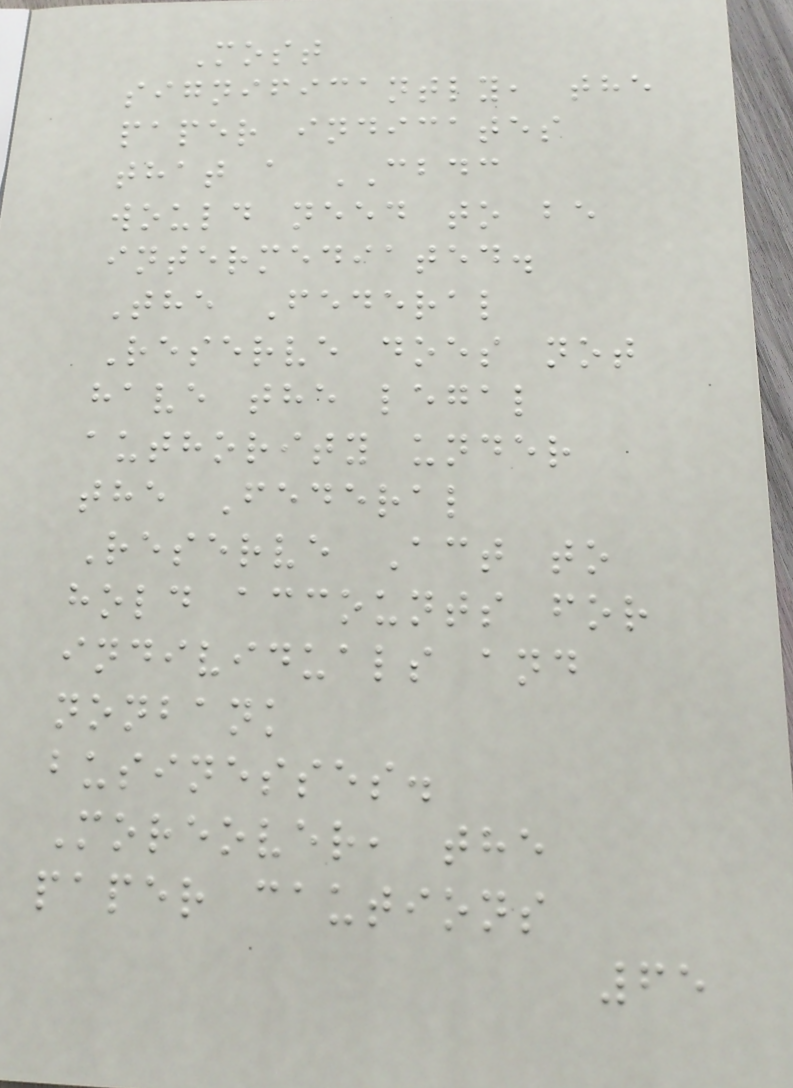Most
significantly, the
paper indicates
that a CBDC
would need to be
intermediated.
The Federal
Reserve does not
have the legal
authority under
the Federal
Reserve Act to
hold accounts for
individuals and
nonbank
businesses.
Moreover, the
paper cautions
65
